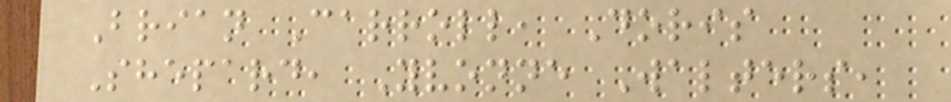Brian Carroll, Doris
Shepard, Yvonne Walters,
